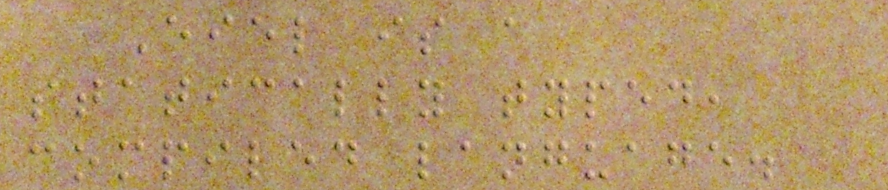Eiel is a
statically typed,
compiled language.
